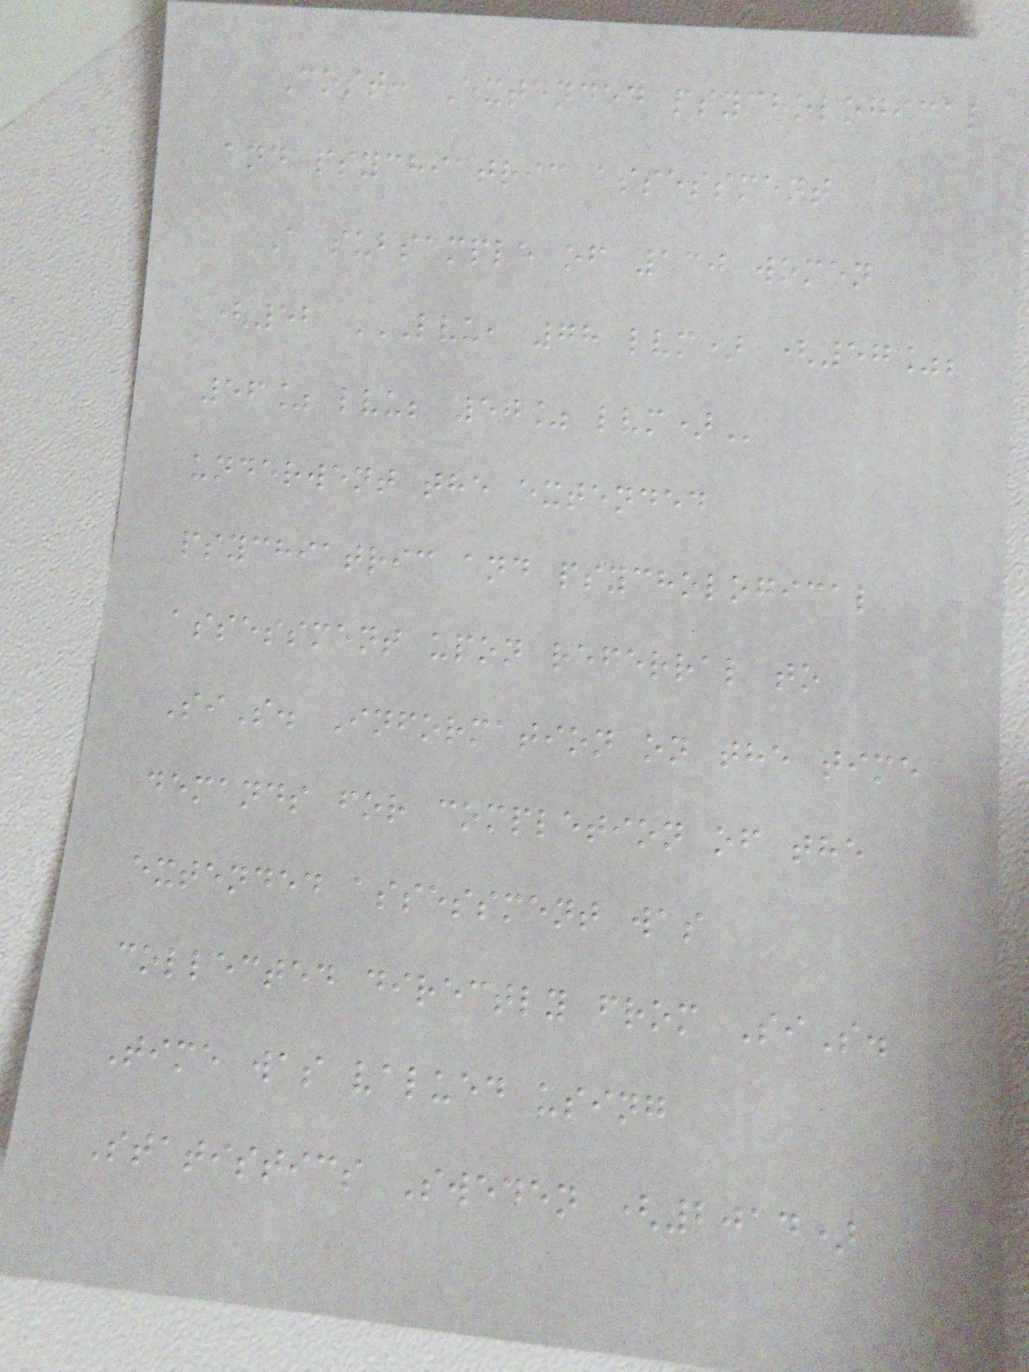Cost: Extended psychological
and psychiatric assessment
A subsample of 130 women
(52 LVU, 78 LVM) (57%;
56% LVU; 57% LVM)
underwent the extended
psychiatric and psychological
assessment upon referral to
SiS. Information on the time
demands for completion of the
extended assessment was
collected directly from SiS.
Time was valued using
Statistics Sweden (2014)
